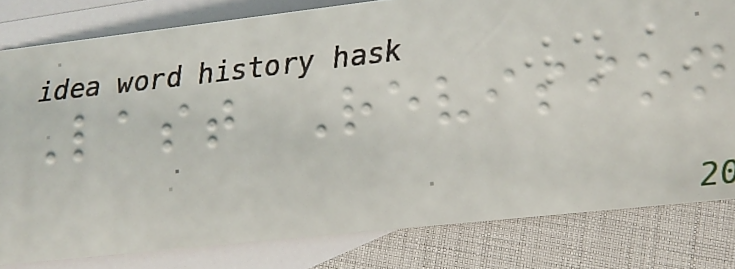Last Revision
